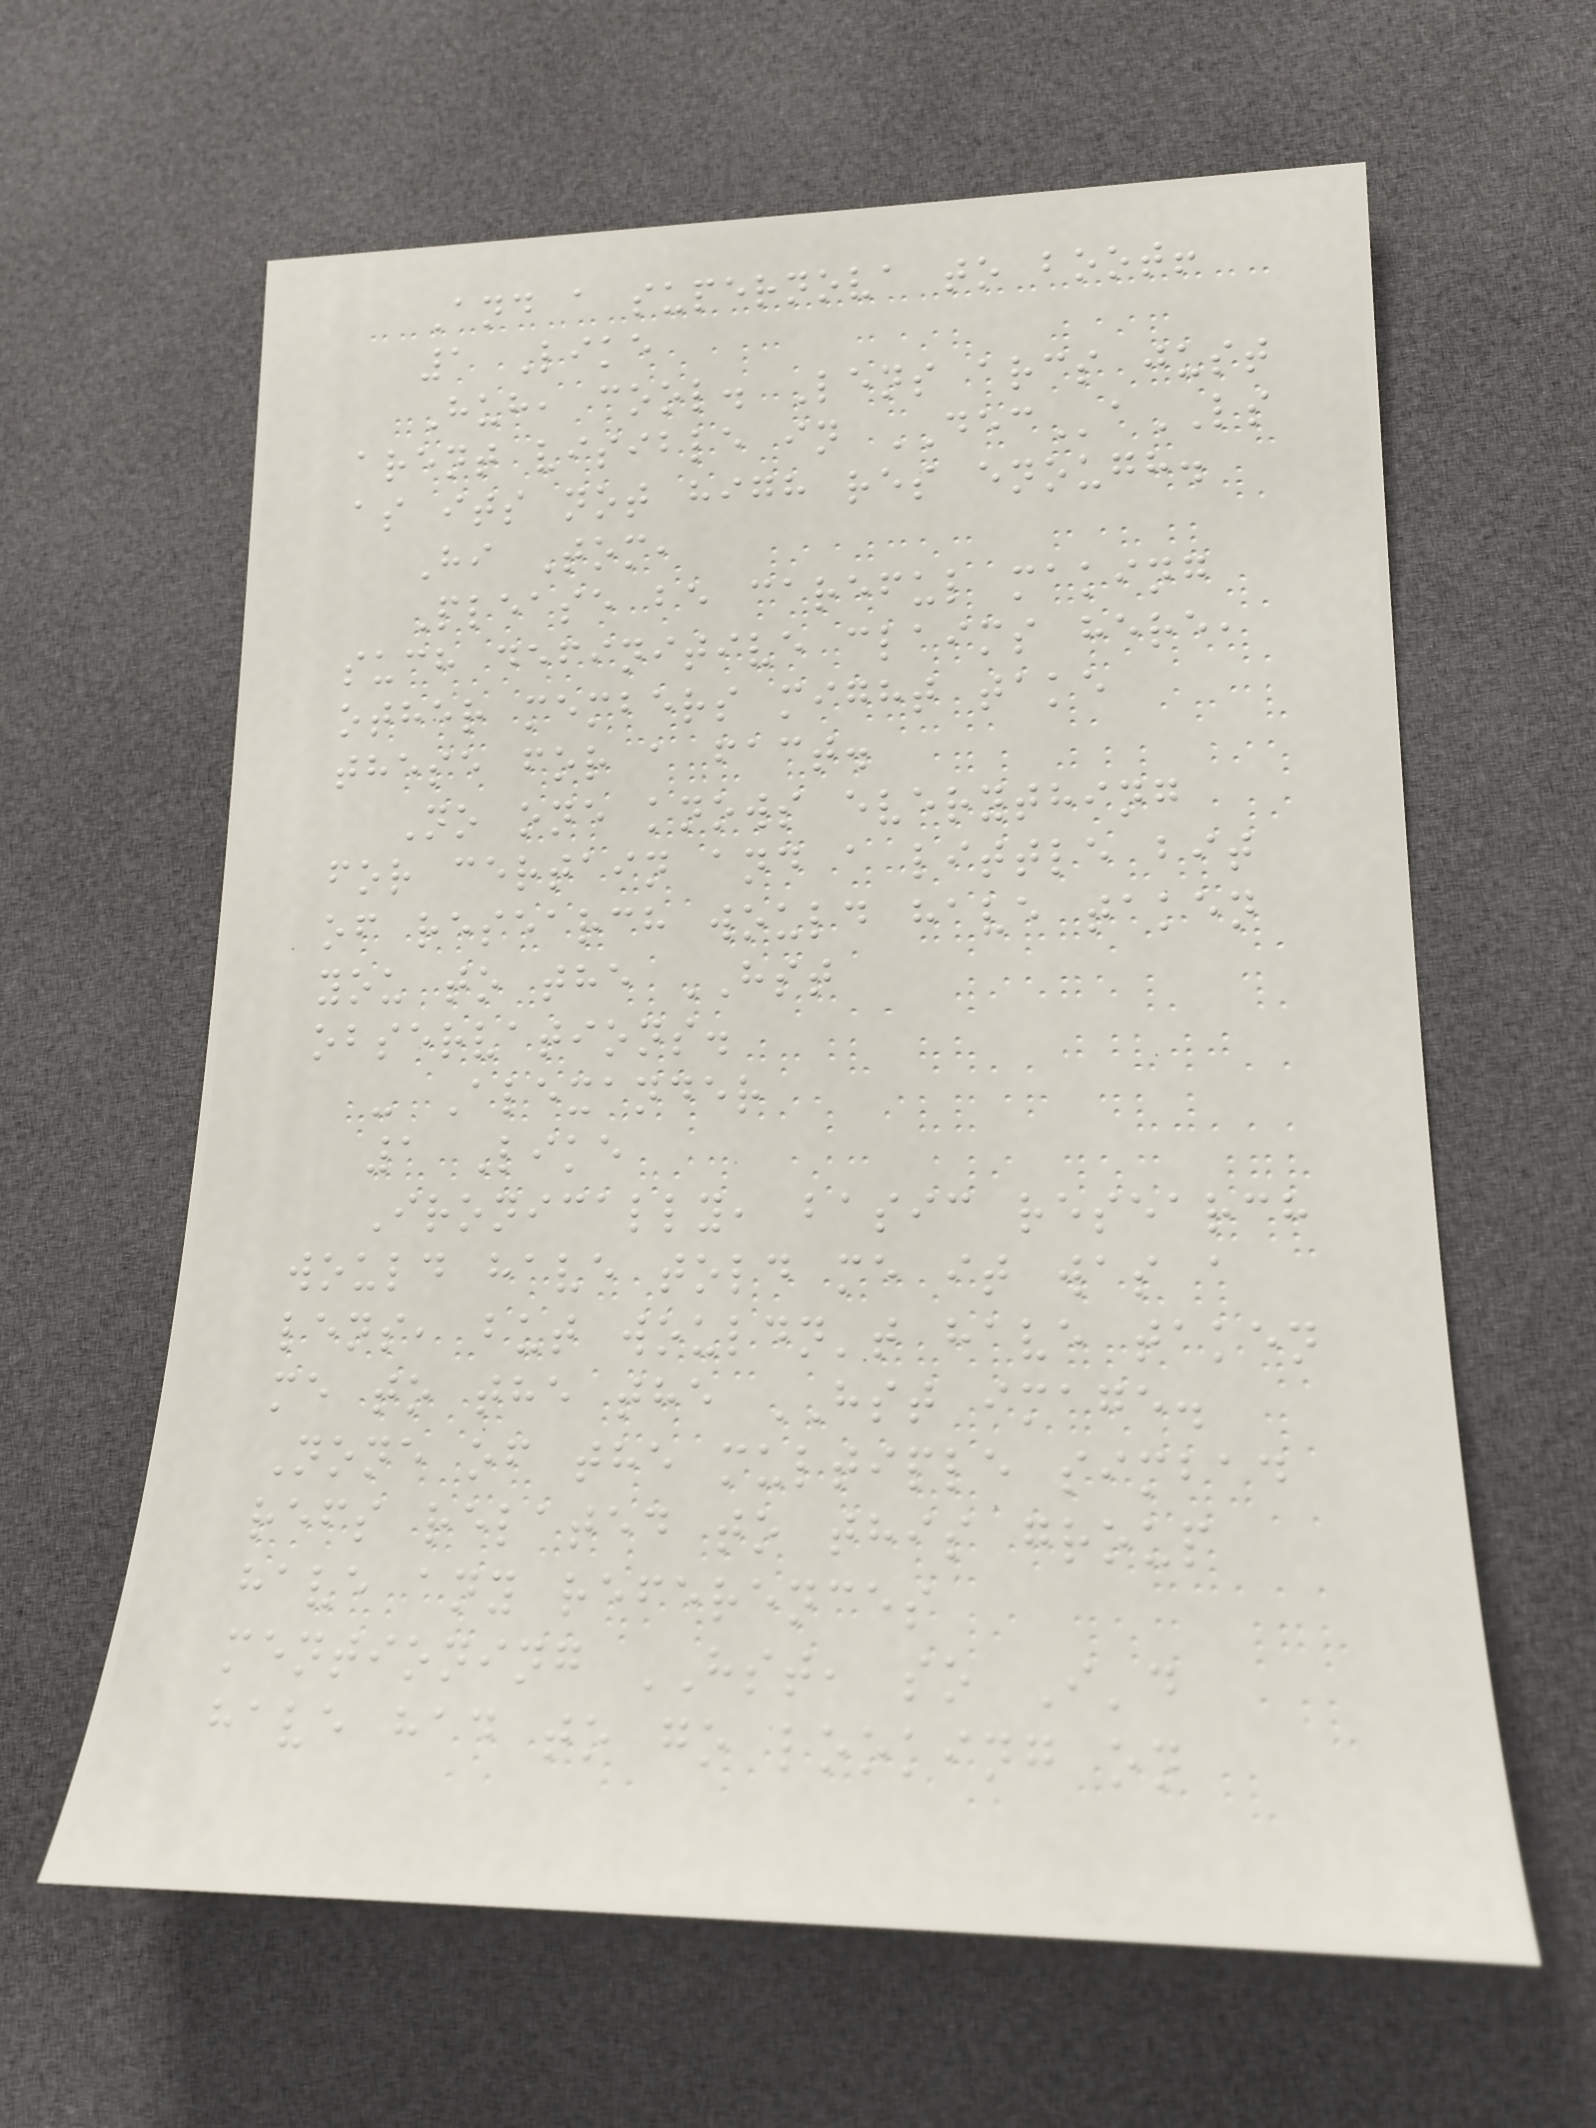And a supernova to boot!
1 Like
Huh, cool. Lens arcs just
arent visible in DECaLS
as its not high res enough.
Hi Tom,
Please be careful making
such definitive claims here,
other members might take
these for a fact.
No one knows everything
for certain and a little bit
of research would have taken
you to the HST
observations.
- Alexander
1 Like
Ironically, basic research
would have told me it was a
lens, but wouldn't have taken
me to the the HST image.
None of the multiple simbad
refs related to this group
have any references
mentioning HST, so I'd
have had to go looking on
